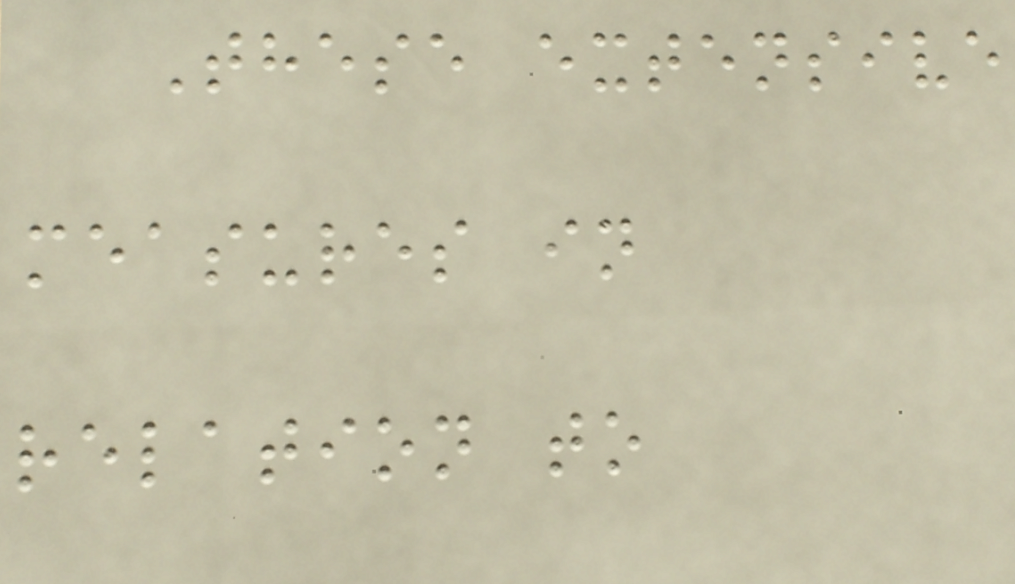These extensive
measures in
relation to
